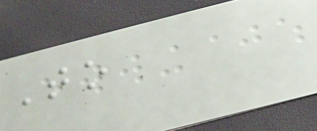To
